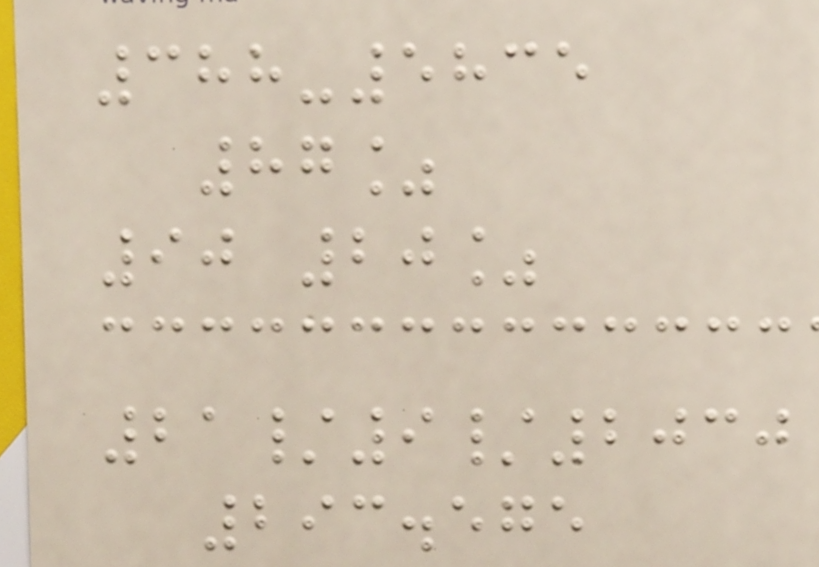388-5835
87%
90 20%
21/9/2030
293.575
